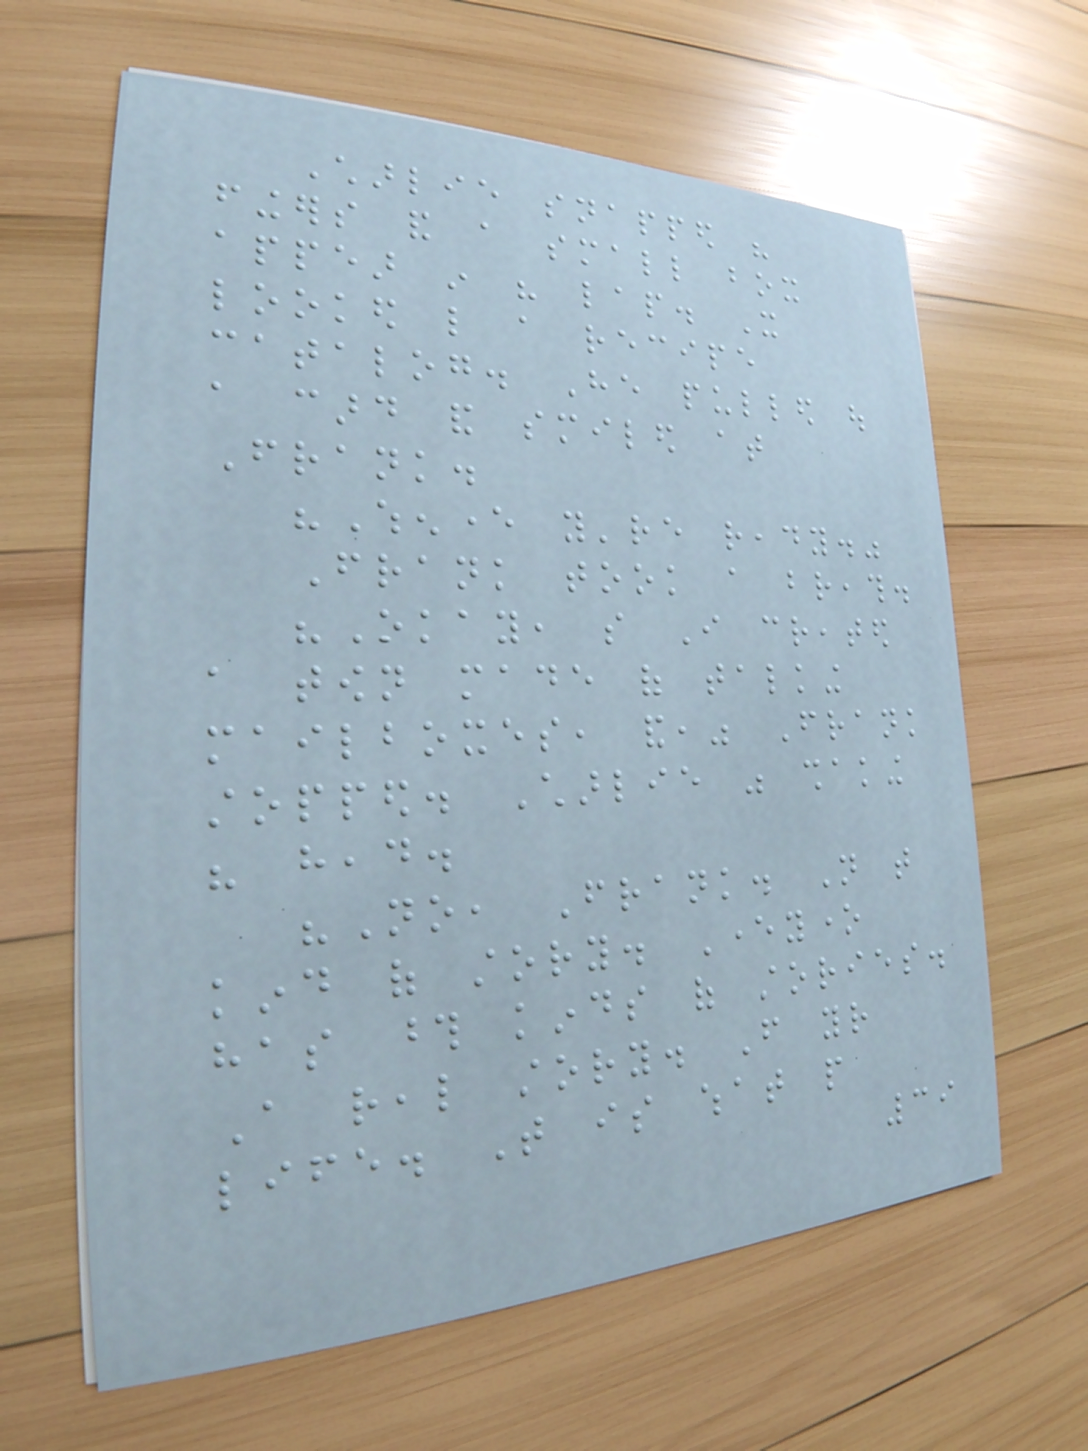Charlie snapped his
fingers and a small box
appear in his lap. It
looked like a recipe
catalog. He pulled out
a card and smiled at
Frank.
"Whenever you're ready."
Frank took a breath.
"Okay, so I created
a town made of talking
mailboxes, and," Frank
stopped. Charlie was shaking
his head.
"No, Frank. Not that
kind of story. Everyone
has those kinds of stories.
A real story. From your
life. That is what people
39
